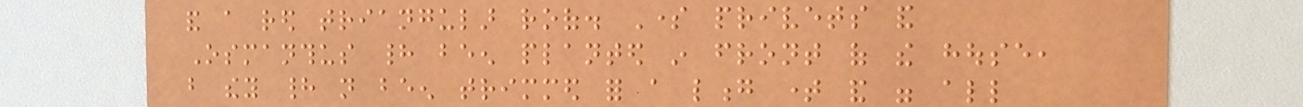and a red triangular roof. Some privets and
Osmanthus had been planted in front of the house,
but they had not been trimmed for a long time and were all
